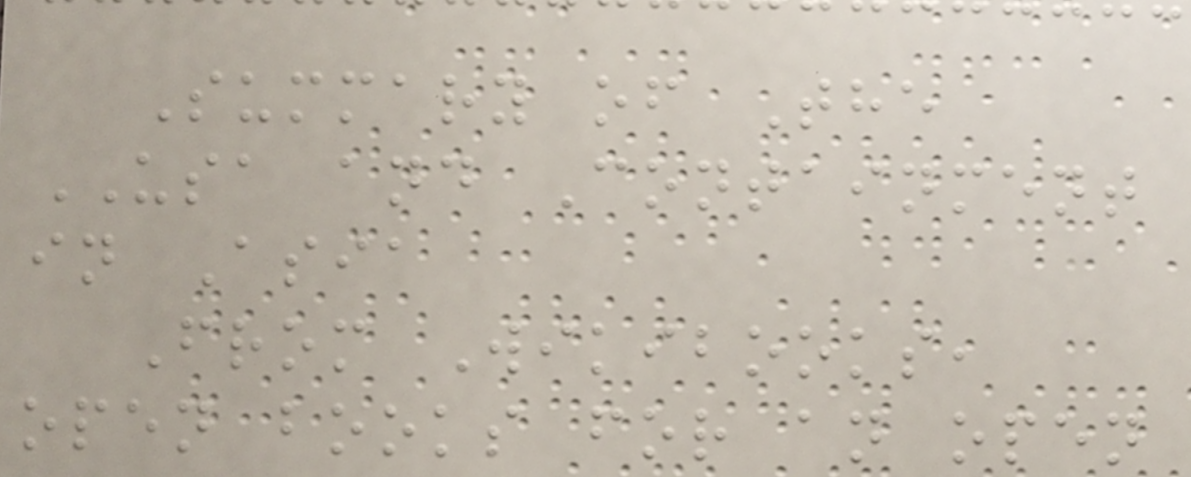Summary of The
USA and Containment
in Asia
From Wikibooks,
open books for an open
